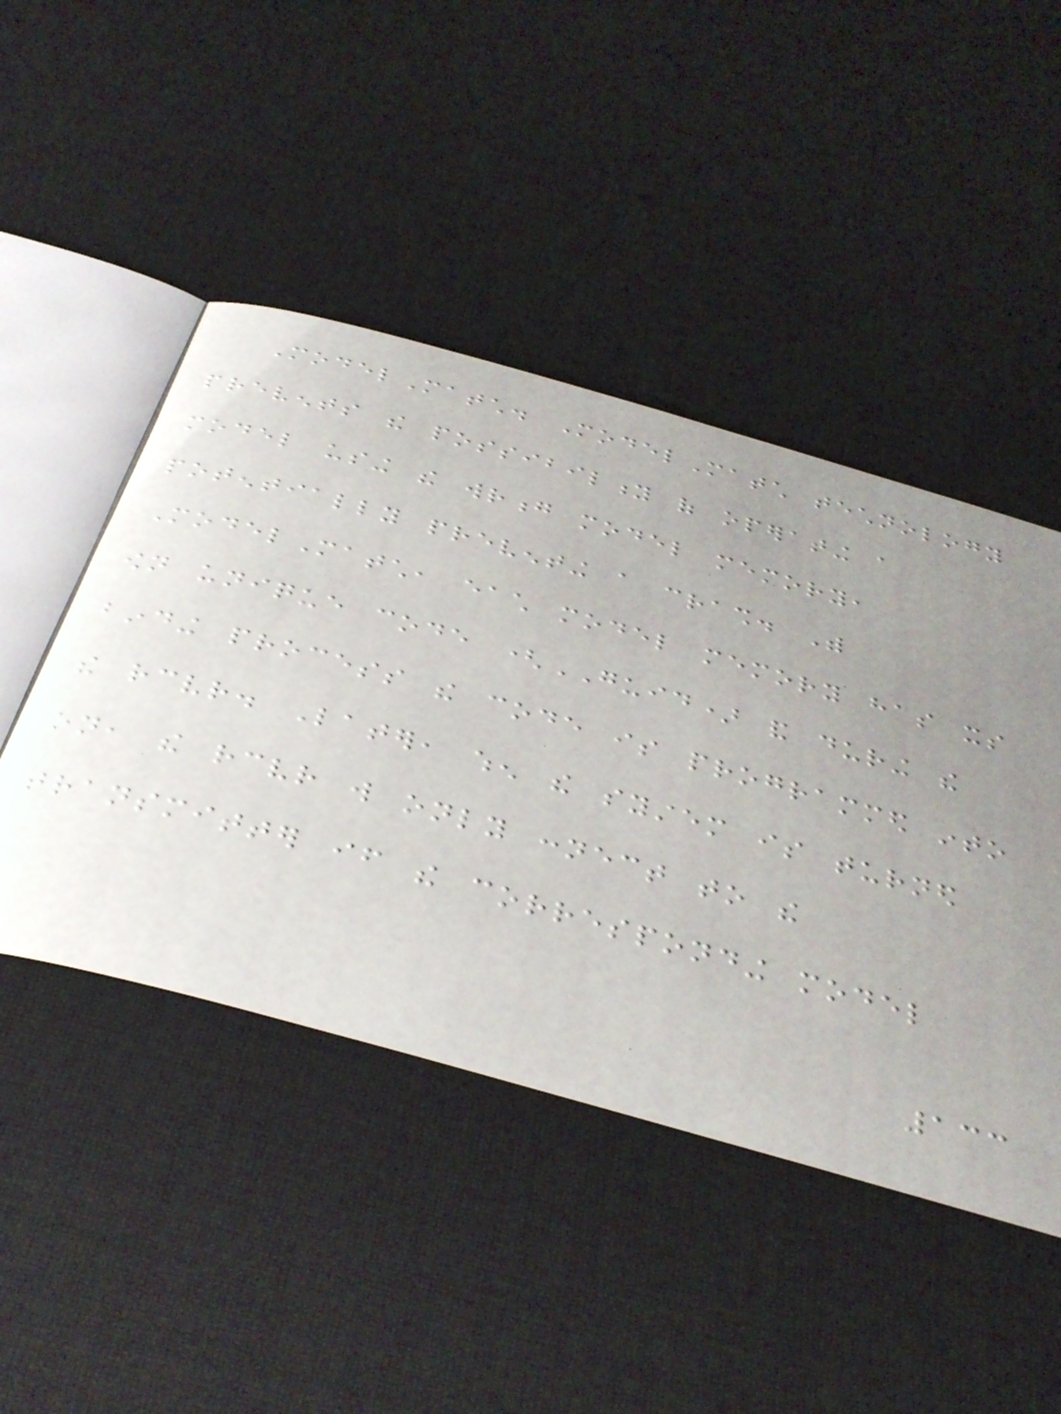ModelMatch. ModelMatch technology
prevents the possibility of operating a
model using the wrong model memory,
potentially preventing a crash. With
ModelMatch, each model memory has its
own unique code (GUID) and during the
binding process the code is programmed into
the receiver. Later, when the system is turned
on, the receiver will only connect to the
transmitter if the corresponding model
133
